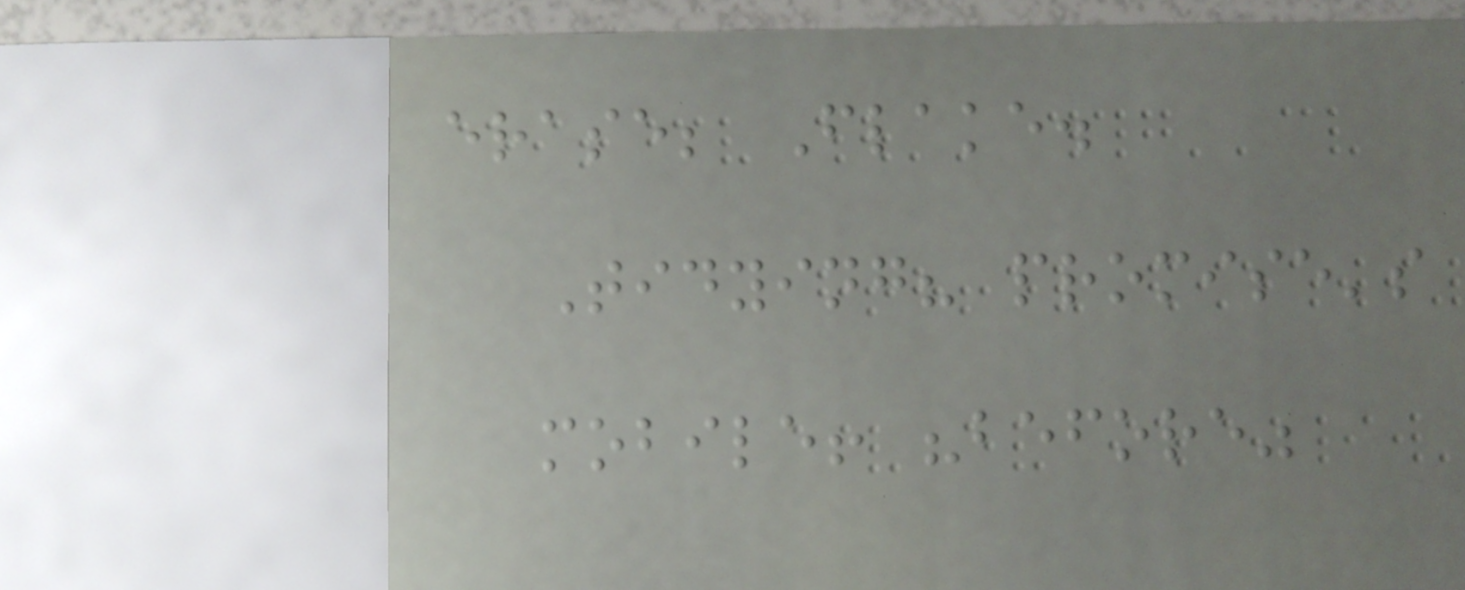erase; Flake.
Tidying? promise's
mobile! "before"
